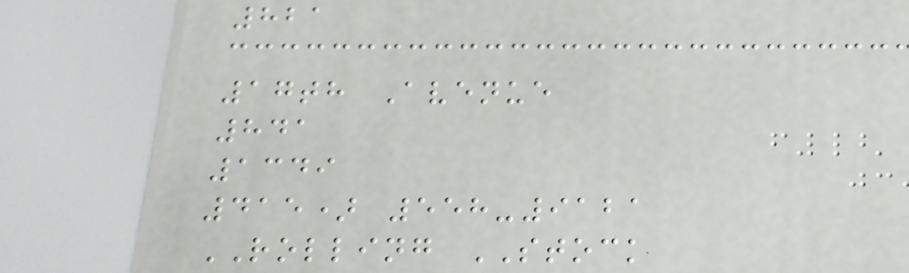821
17th Avenue
841
1349
415) 558-9121
ROLLING STOCK
